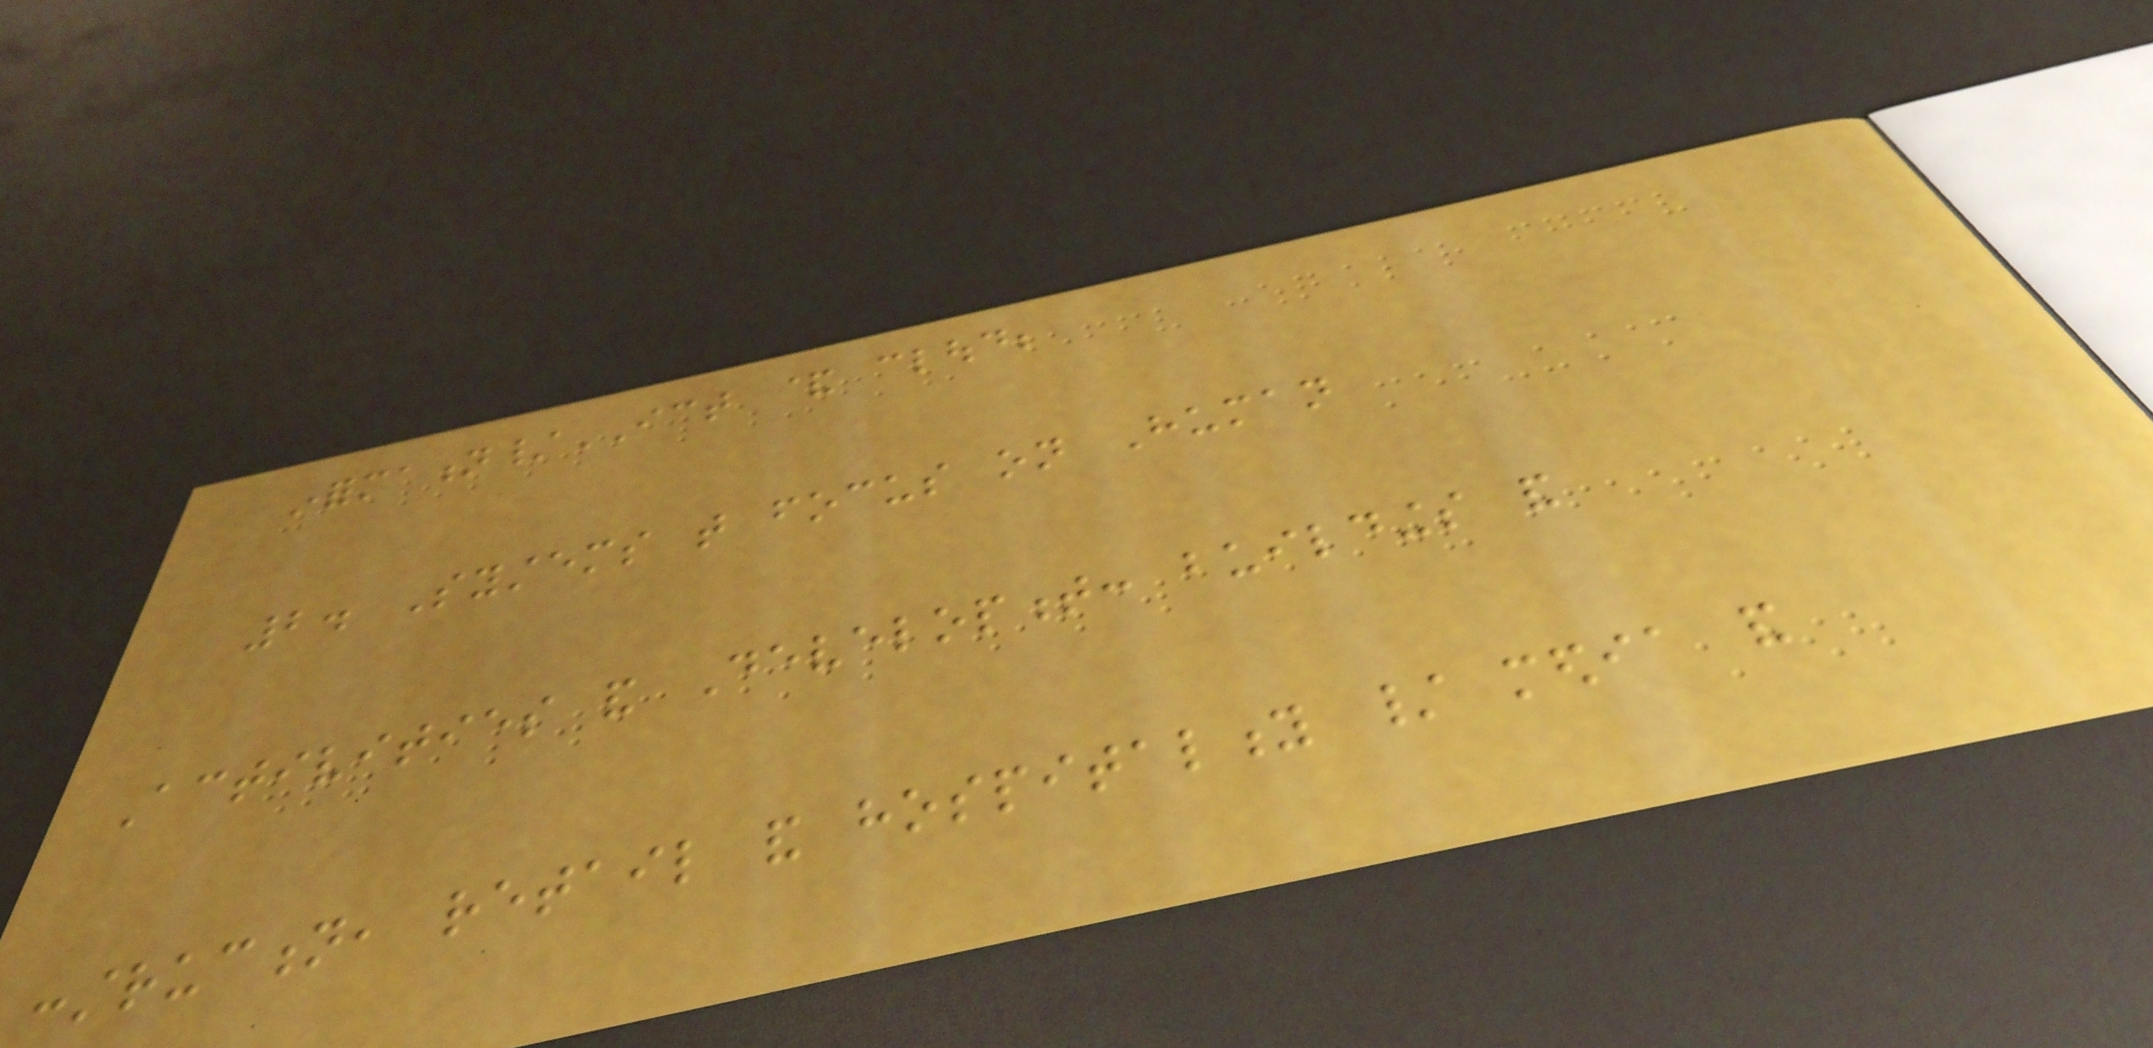information/ICT & cloud;
2. Systems that focus on Human
Activities and Development: buildings and
construction, retail and hospitality / media and
